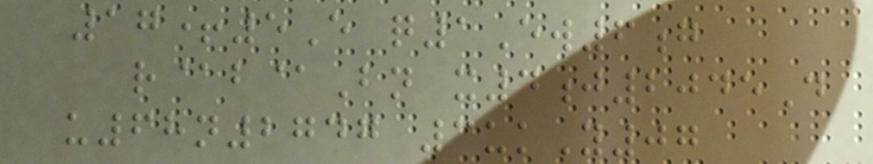17+5E q1Ew6g
r@b@Bn x4j2045D
u68n2747 3ukY07
